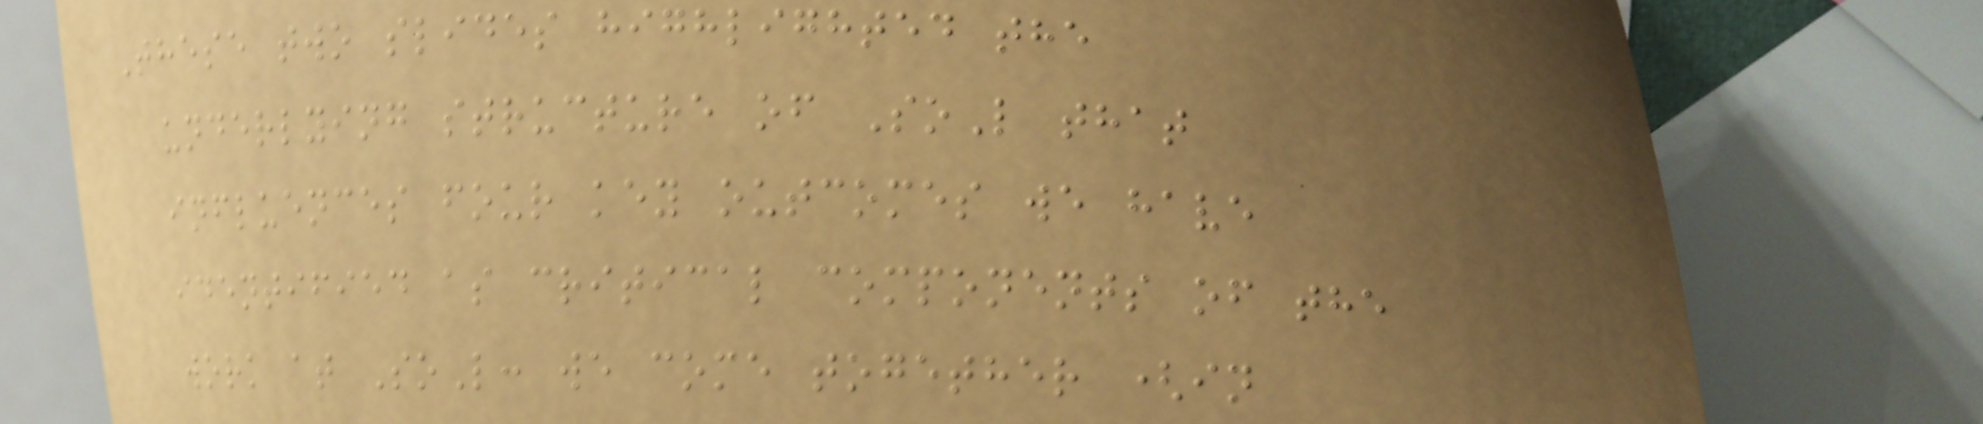These two slides highlighted the
underlying structure of SoL that
influences four key outcomes we have
identified as critical components of the
work at SoL: we come together (in
